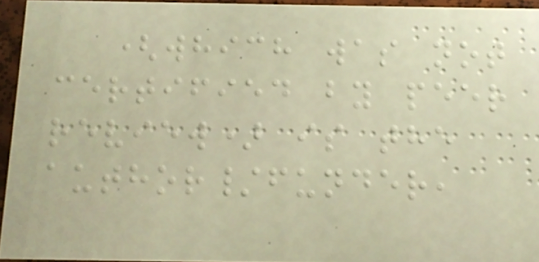(which was not
certified by peer
review) is the
author/funder,
